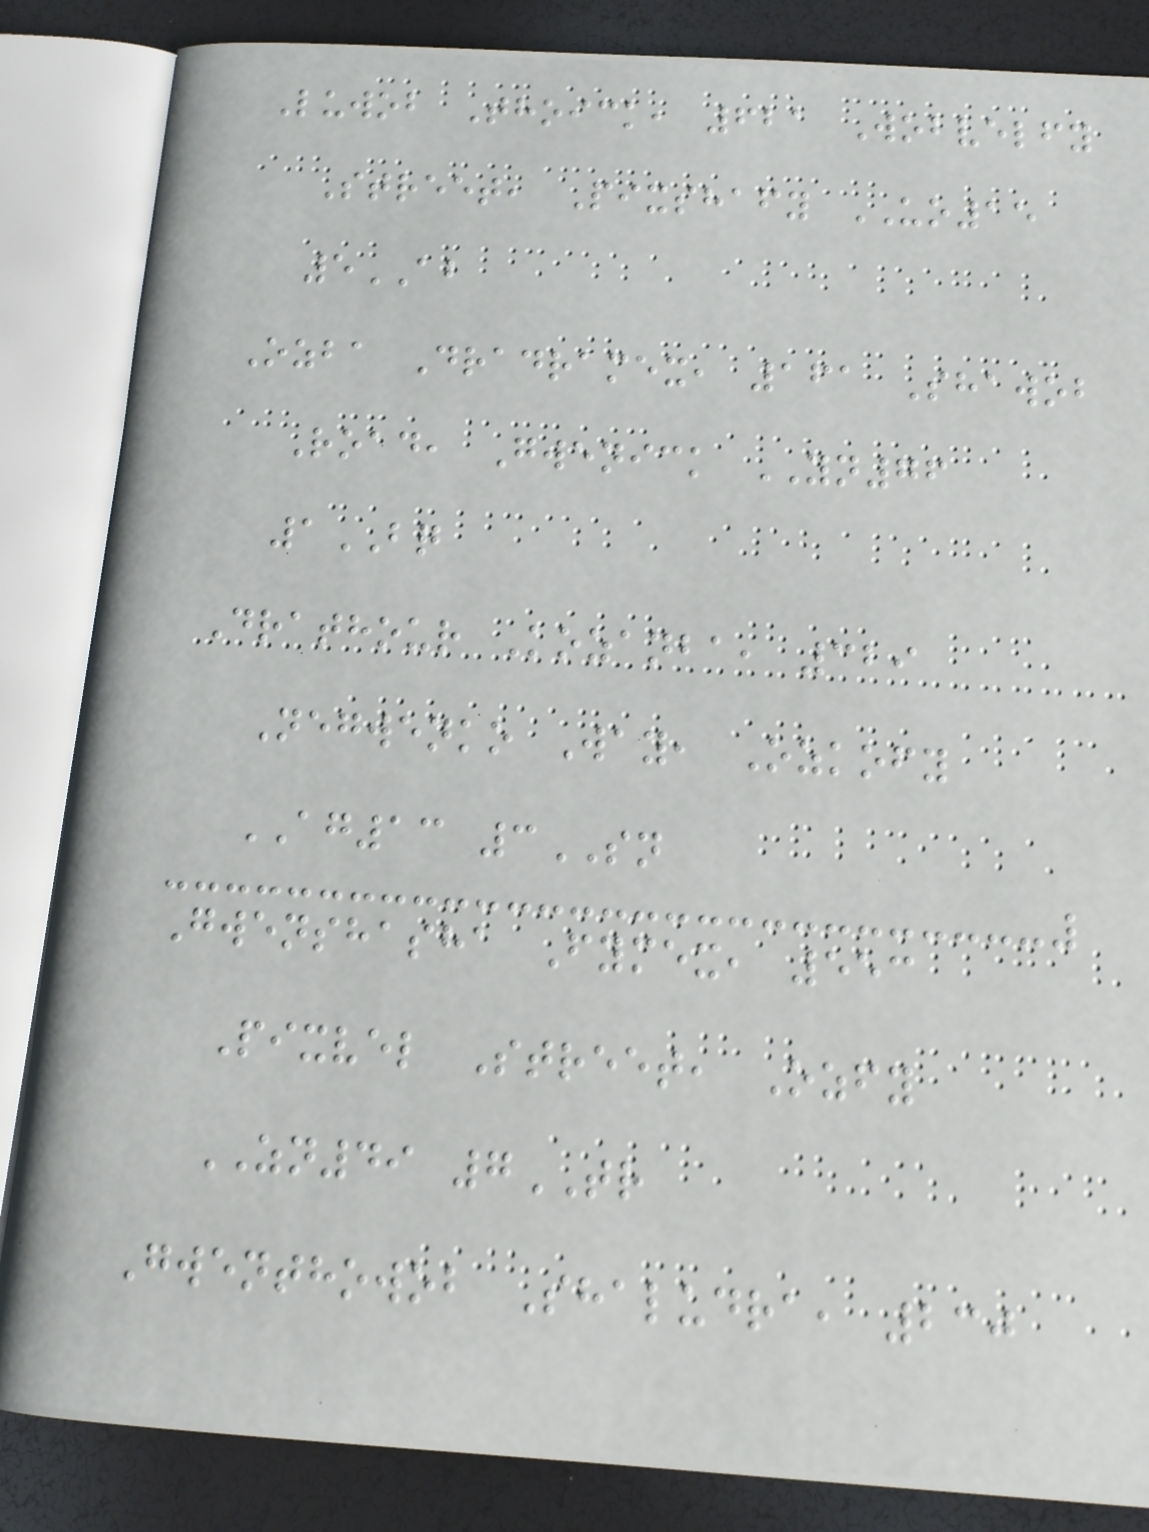Luwob Thoick, 621 Wobvelfy
Street, Pixshafy UO15
5AB
Ozba Dradramex, 161 Shawob
Road, Gwenick YN76
1BQ
Drathour Kozanba, 329
Negwenko Way, Ozkofy
AG13 3SN
Gwenshasha Fymex, 553
Pixvel Street, Ozfy
ZN49 7TR
Gwenthowob Shaludra, 230
